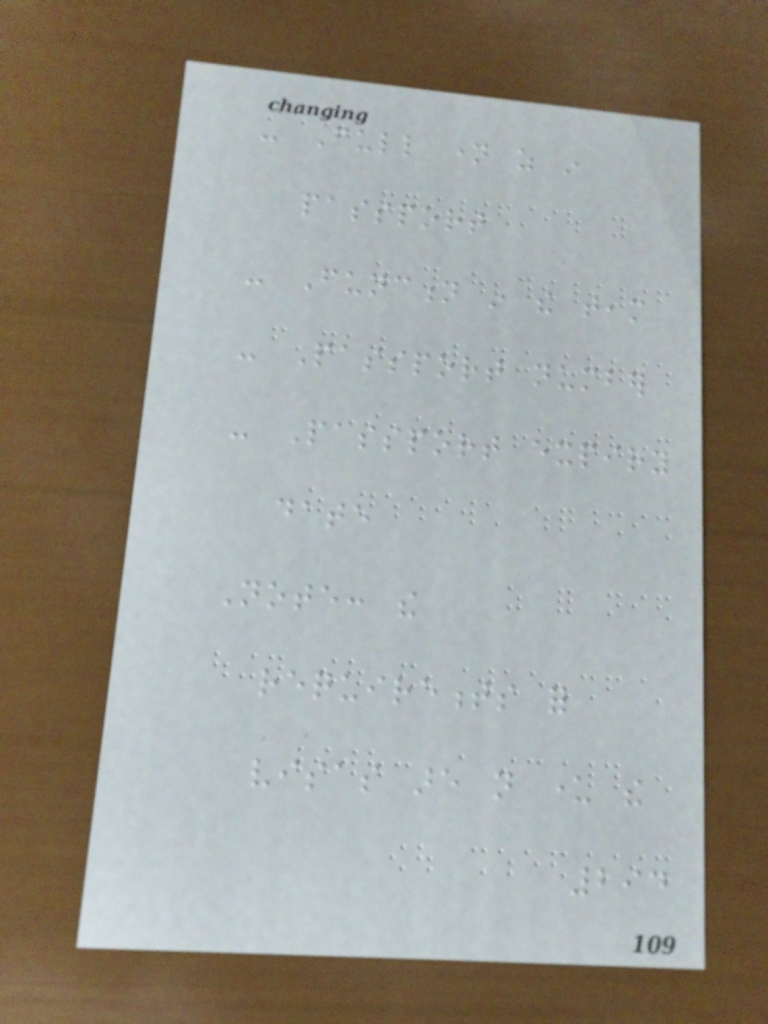- Full name as in
passport
- Function in the team
- Passport number
- Passport expiry
date
Note: the
requirements for
visas are not under the
294
